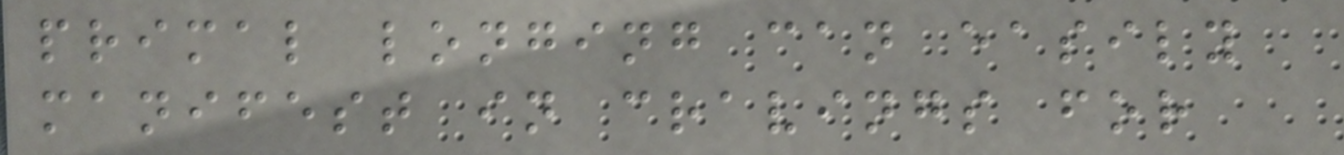primal longing can easily
manifest in cravings for
